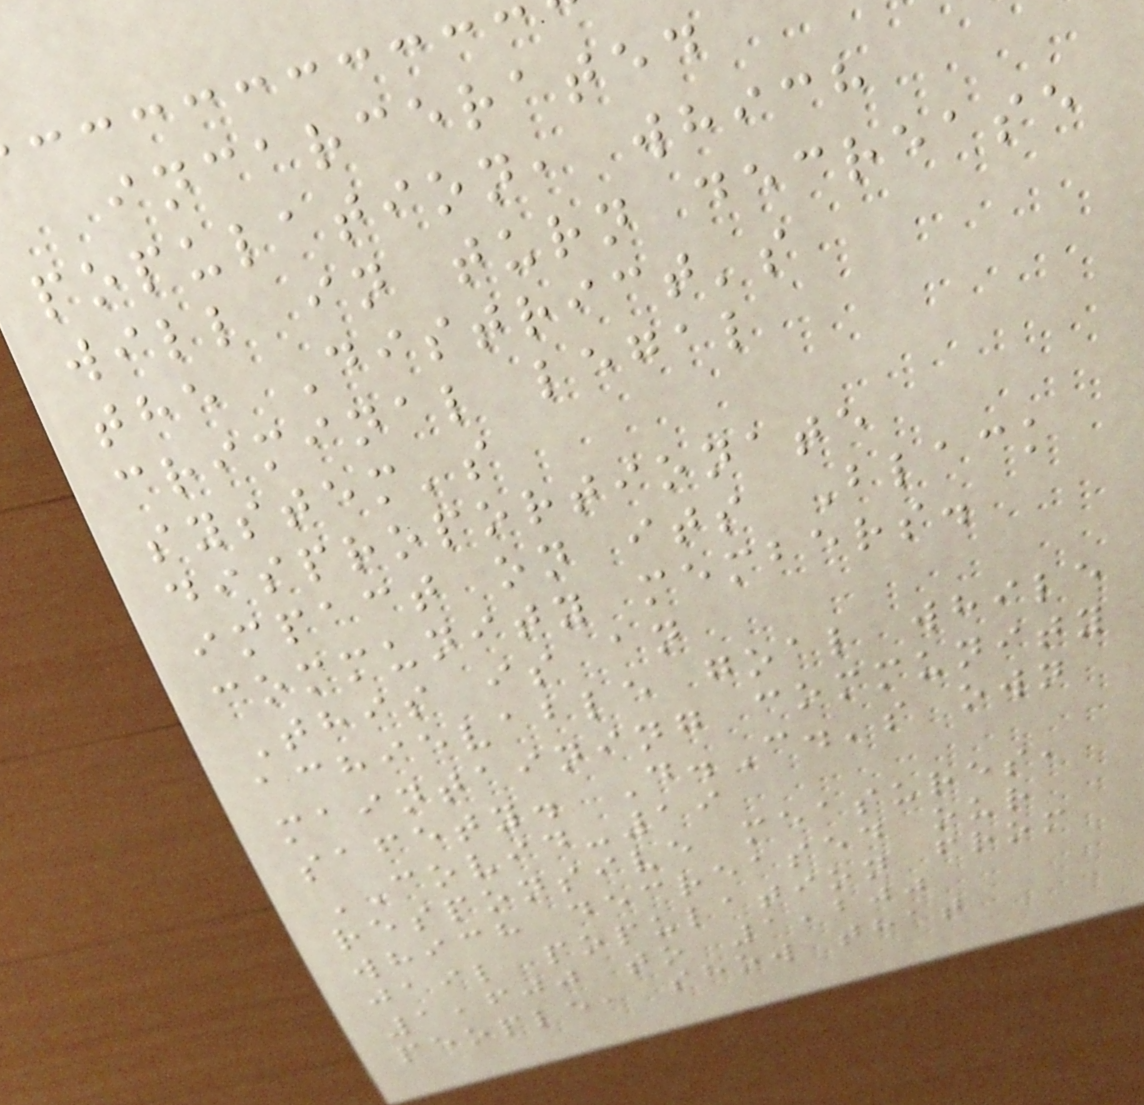incarcerated
population, which
will in turn decrease
the District's
criminal legal
system's
disproportionate
impact on its Black
community members.
This is an
achievable goal while
maintaining community
safety. D.C.'s own
COVID-19
responsive measures,
which decreased our
jail population from
1,600 to 1,200
people, show that
